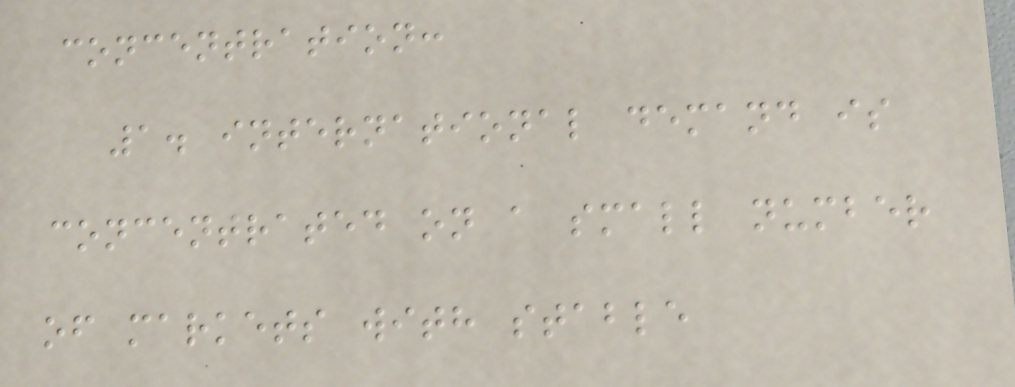concentration:
1. international demand is
concentrated on a small number
of markets with stable
